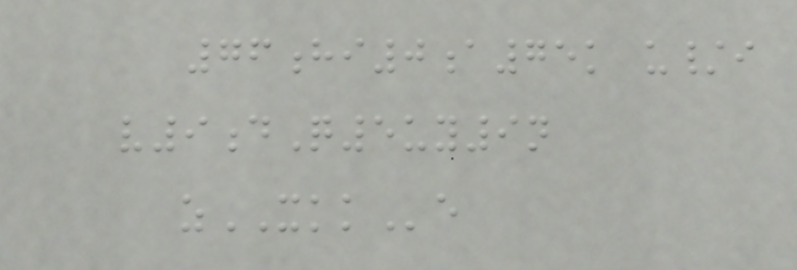76hi0a75k u/i
v9dQ5uy9n
zXKKe
